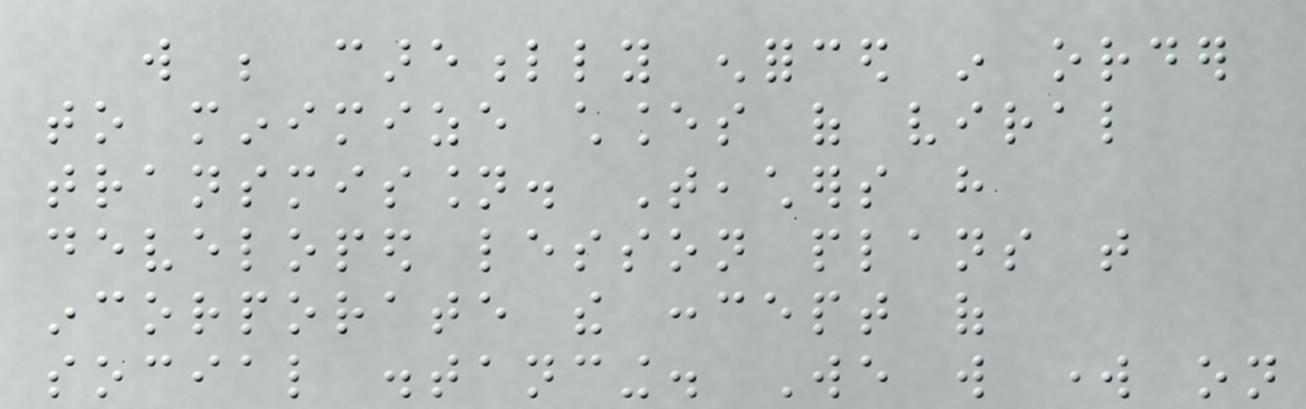will be carefully enforced in order
to minimize chances of viral
transmission. Teachers have
developed lesson plans that
incorporate the concept of
social distancing. We will work on
